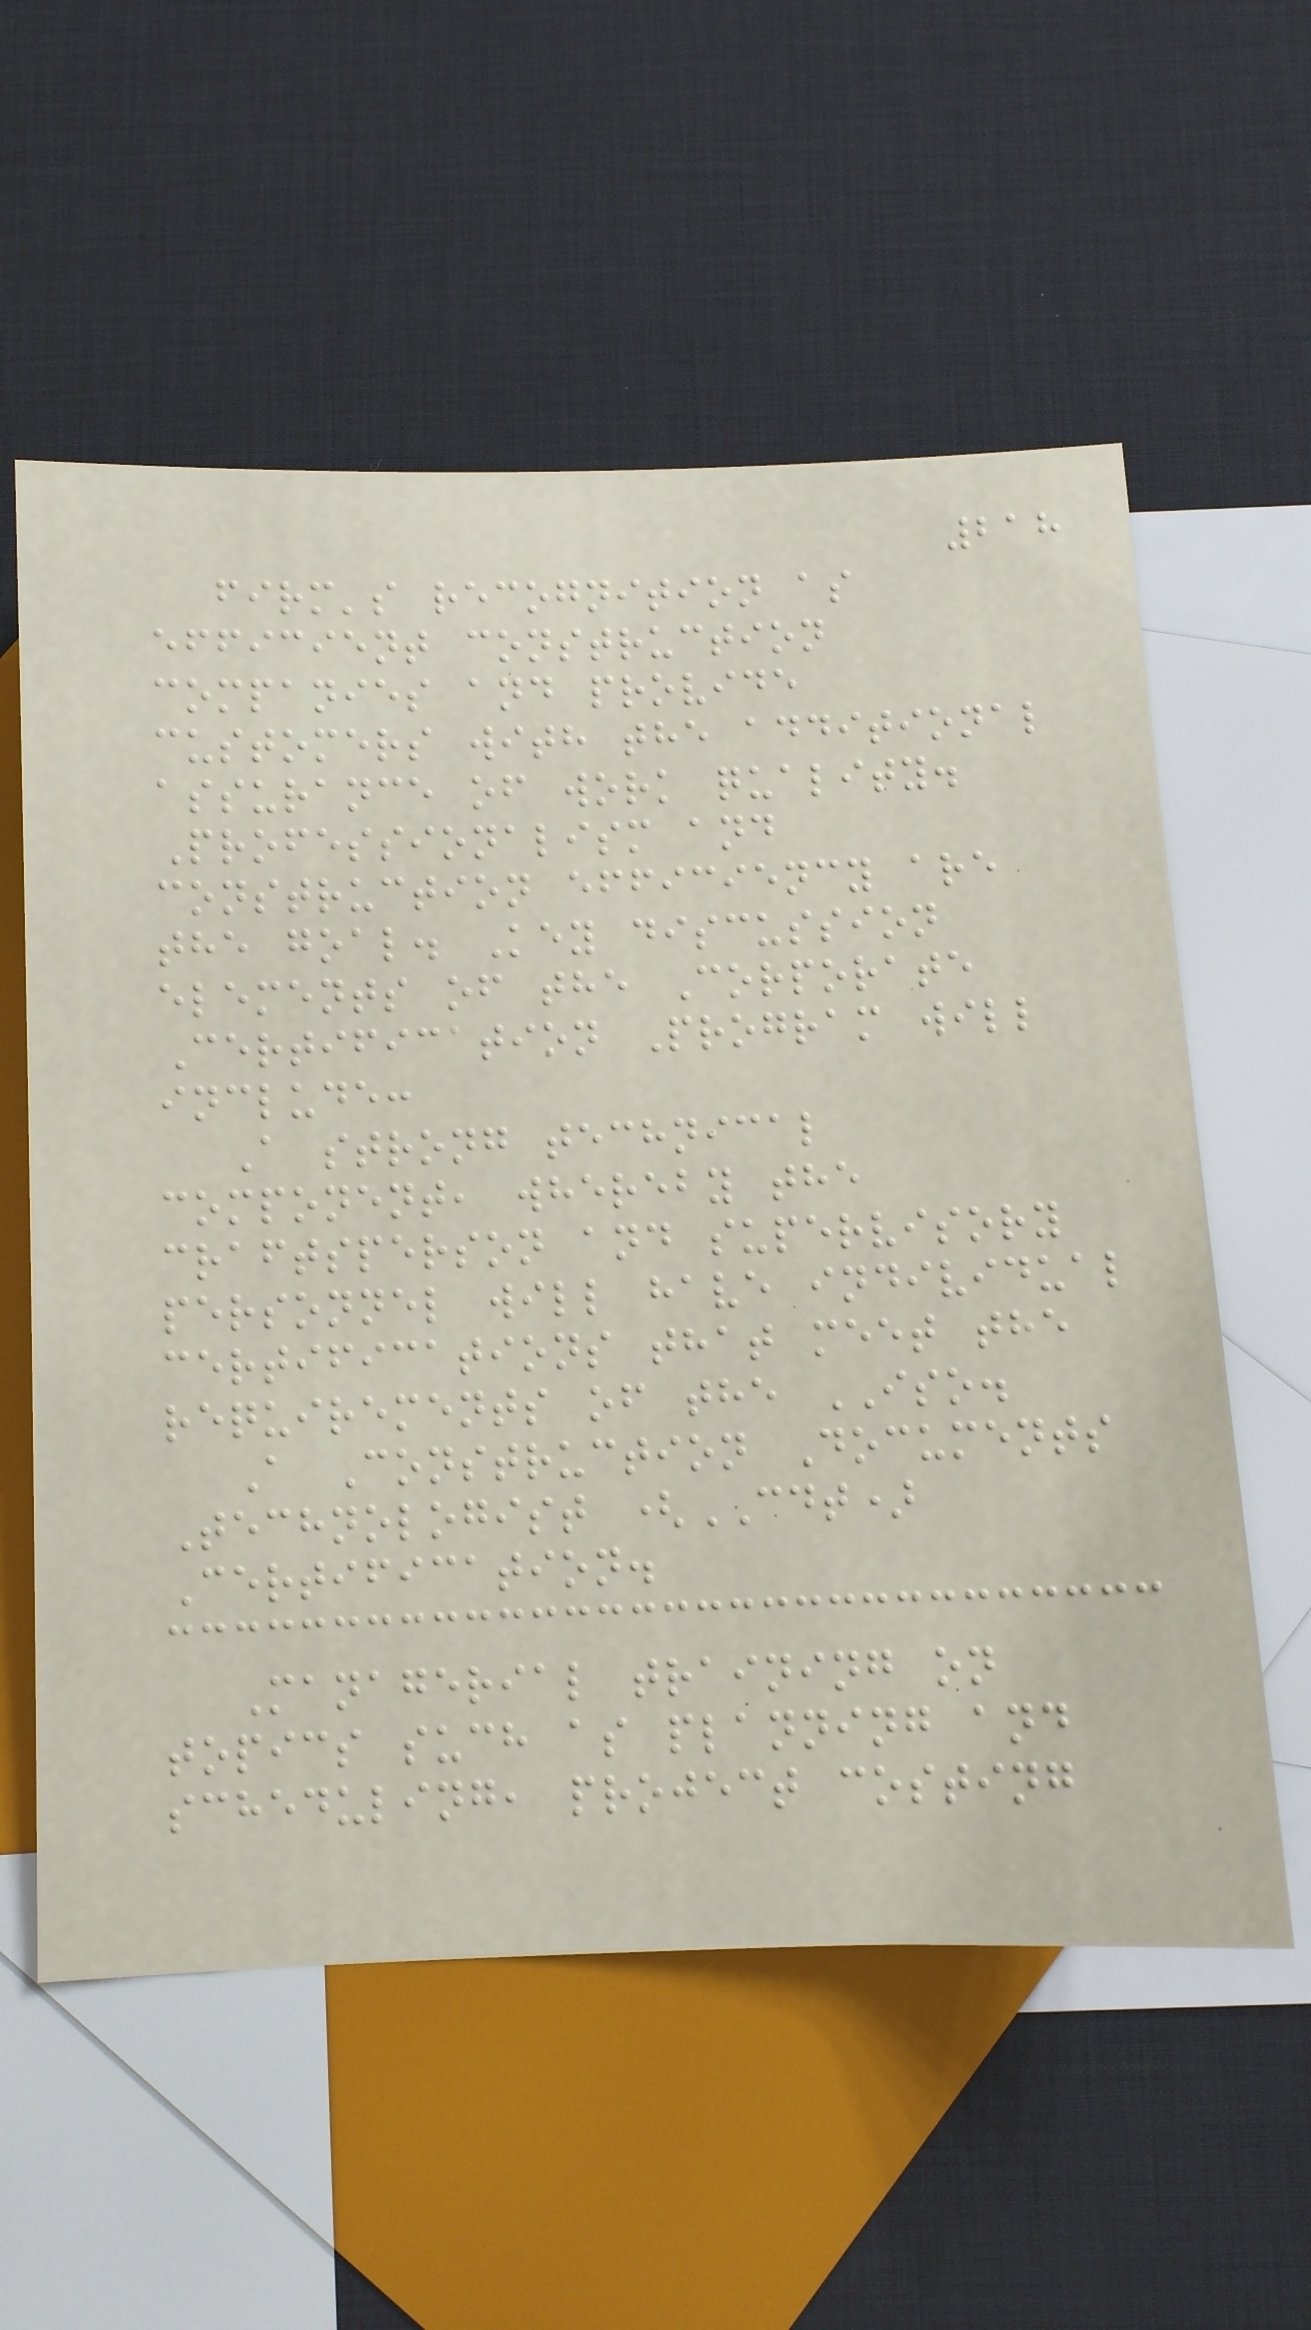218
firm's recognition as
efficient construction
companies and provide
customers with the additional
assurance of work quality.
Professionalism and
construction efficiency are
the goal. Key discussion
elements of the Corporate
Certification Program will
include:
A strong technical
component, whereby the
craftsperson and supervisory
personnel will have individual
certifications that meet the
requirements of the ISO.
A Construction Documents
Technologist (CDT)
Certification.
Managerial training on
topics such as planning and
scheduling, project costing
